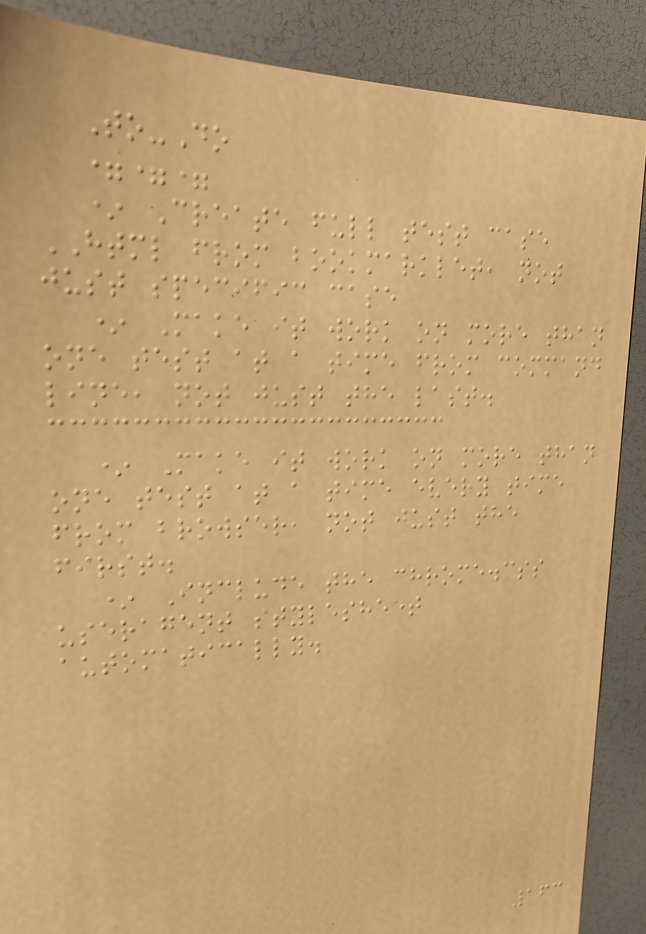To-Do
===
* Create full test case
HTML from bookmarklet, not
just specific case
* Make it work on more than
one test at a time from command
line, not just the last.
* Make it work on more than
one test at a time every time
from browser, not just the
first.
* Include the chrome.css
useragent stylesheet
automatically.
163
